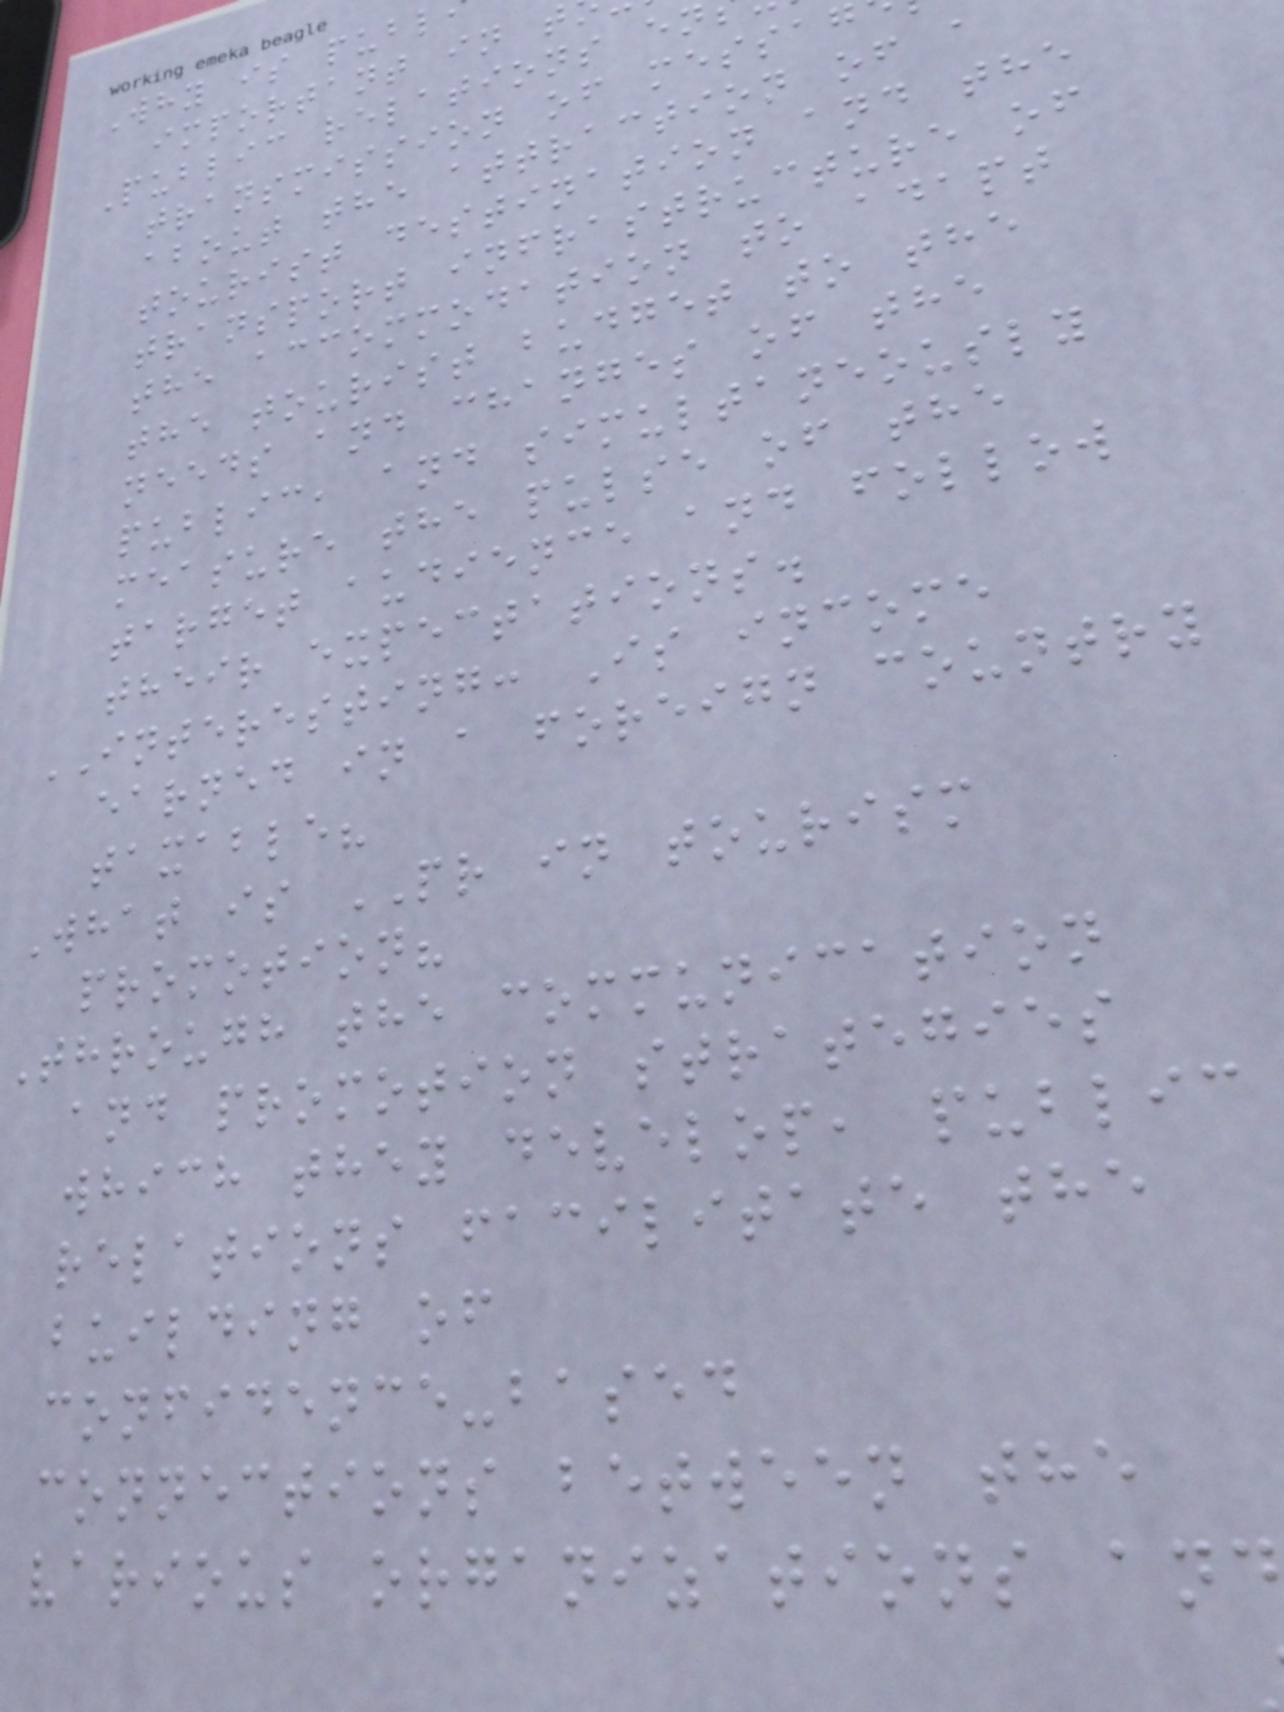Why is publ
important in t
Public relations en
transmission of messag
about the attraction of a
tourist destination and the
transport infrastructure of
the accommodation to adapt
the tourist budget to the
needs and changes of the
public, and simultaneously
measure the pulse of the
target audience and follow
their expectations.
INTERESTING: Is income
earned in a foreign country
taxable?
What is PR in tourism
promotion?
Through the communication
and promotion strategies
which they develop, public
relations facilitate the
building of
confidence-based
connections between the
various organizations and
